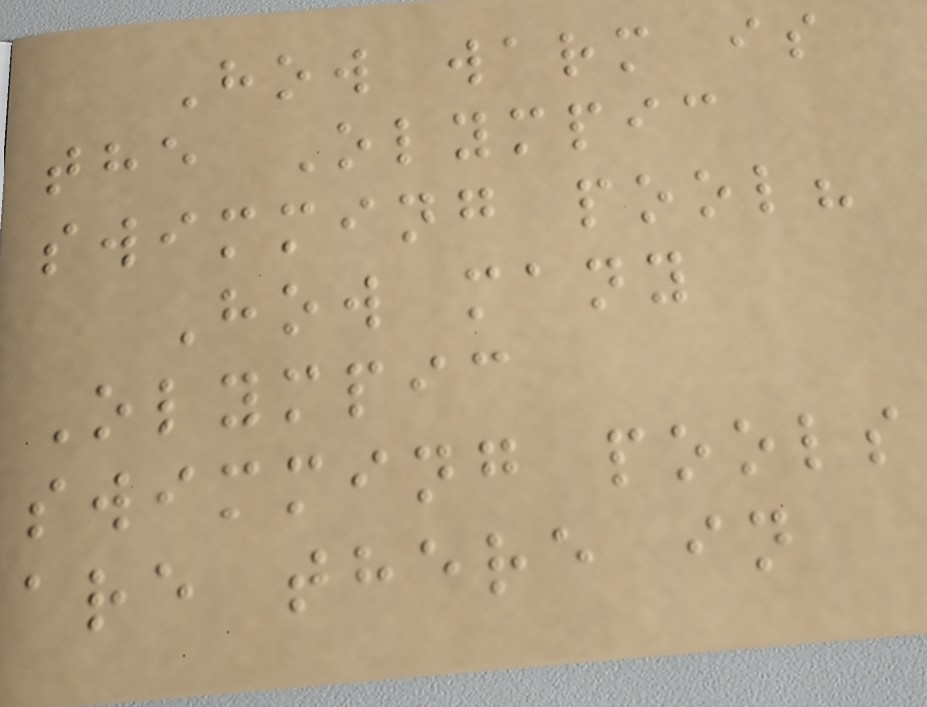How warm is
the Olympic
swimming pool?
How many
Olympic
swimming pools
are there in
